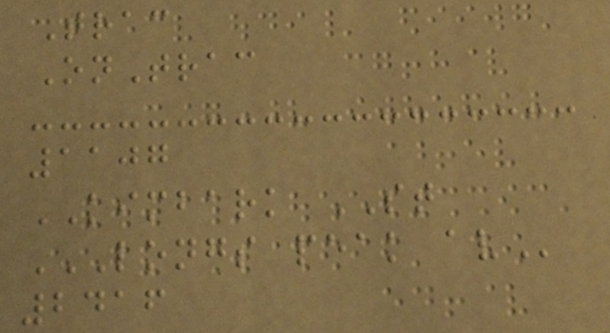Trac
OnTrac
1107
KIMBARK ST
LONGS PEAK AV
2416
